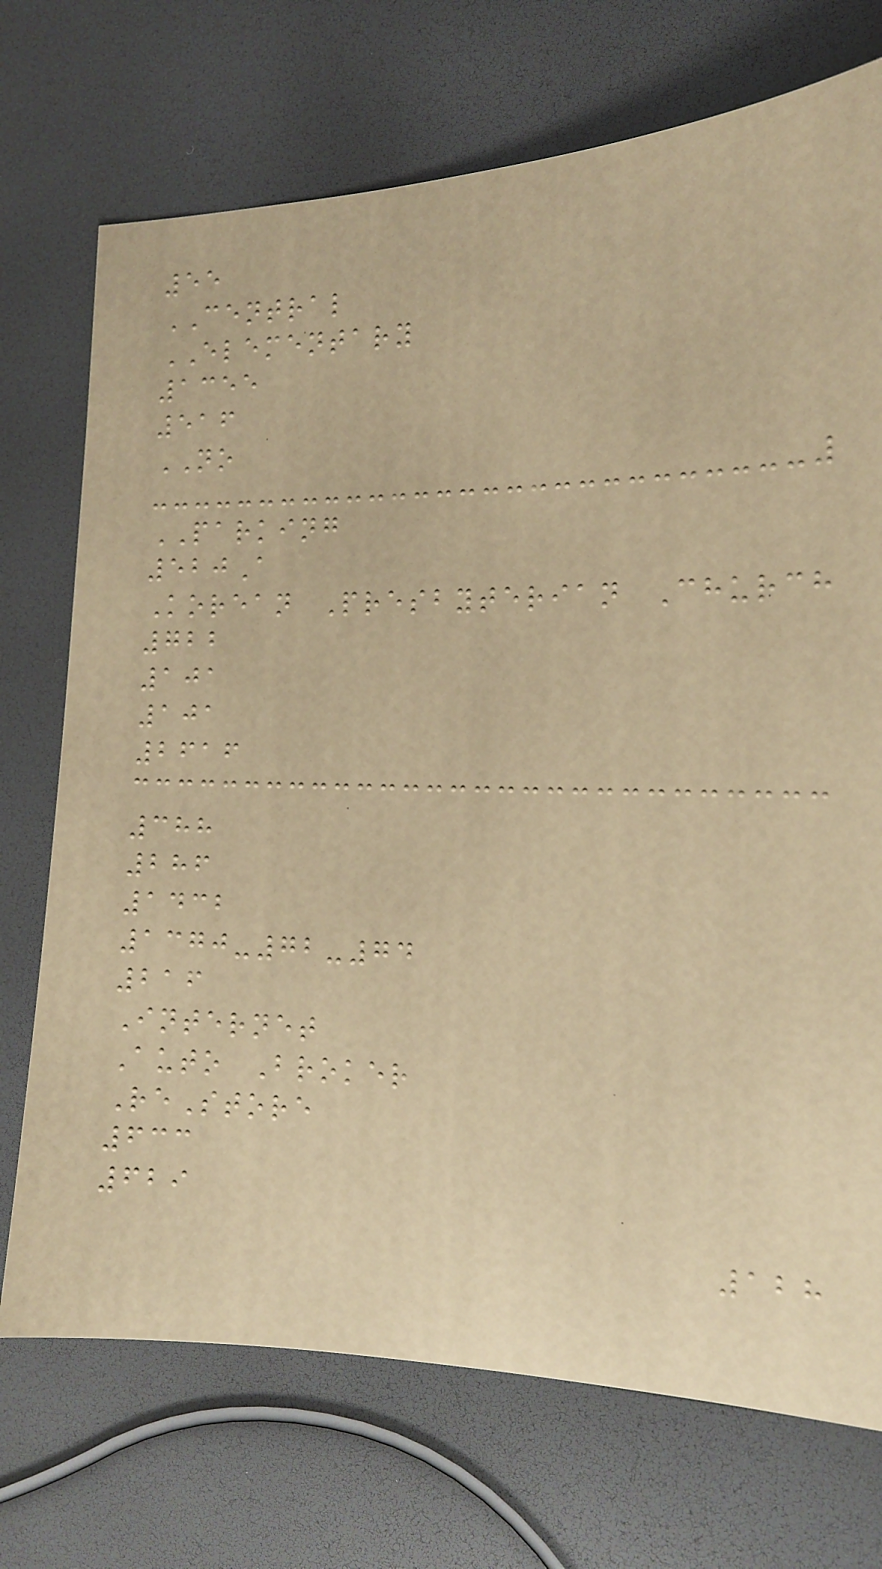55
CENTRAL
ELEMENTARY
1355
516
NO
PARKING
520A
Korean Presbyterian Church
722
101
101
2616
388
286
1432
1370-72-74
216
Internet
Auto Broker
ReStore
633
629
128
